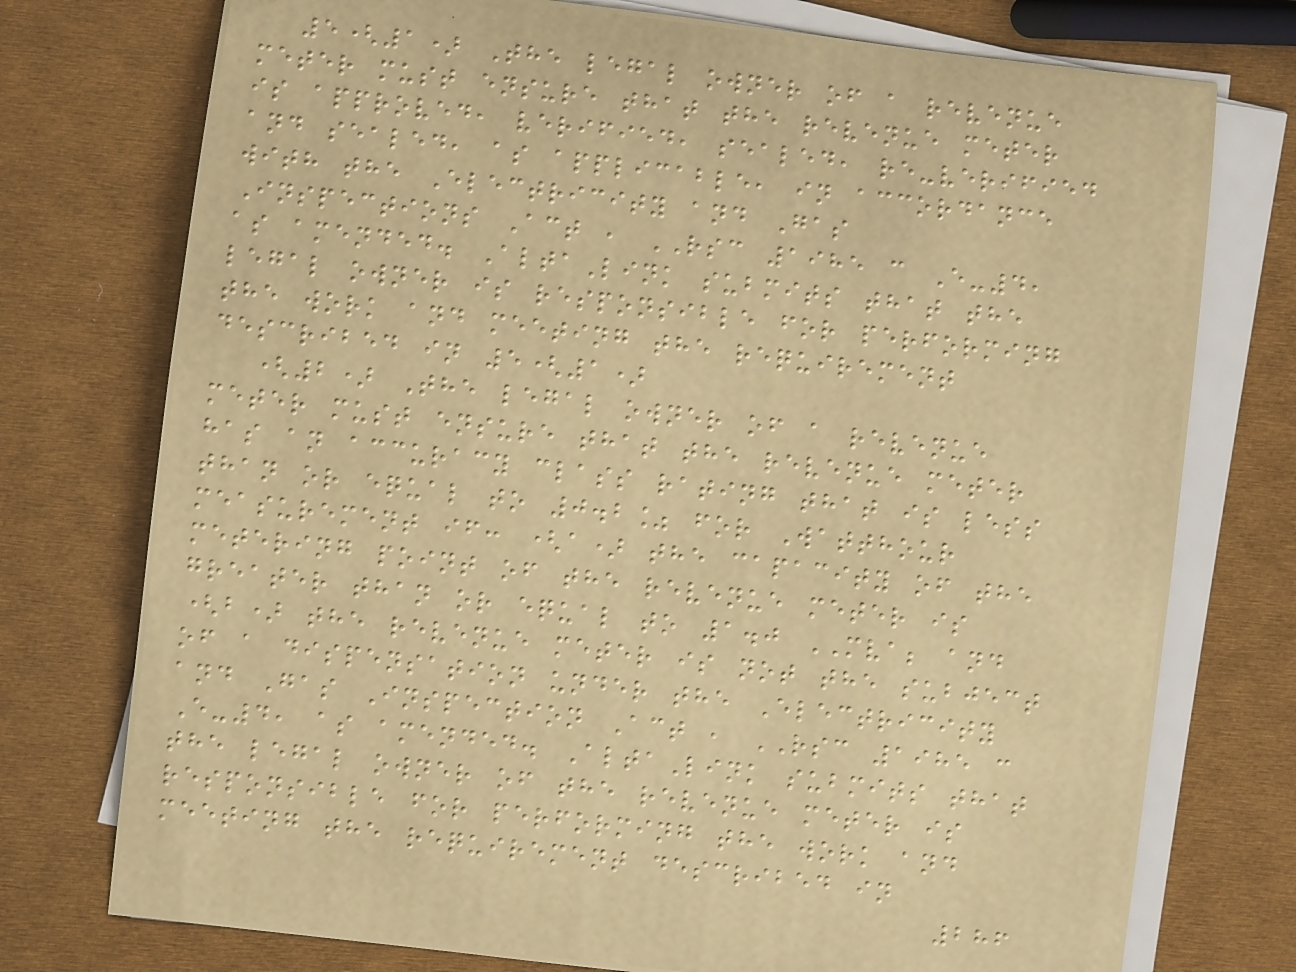5(1) The legal owner of a revenue
meter must ensure that the revenue meter
is approved, verified, sealed, re-verified
and sealed, as applicable, in accordance
with the Electricity and Gas
Inspections Act , RSC 1985 c E-4,
as amended. AltaLink submits that the
legal owner is responsible for performing
the work and meeting the requirement
described in 5(1)
(2) The legal owner of a revenue
meter must ensure that the revenue meter
has an accuracy class rating that is less
than or equal to 0.2% for Watthour
measurement if: (a) the capacity of the
metering point of the revenue meter is
greater than or equal to 1.0 MVA; and
(b) the revenue meter is not the subject
of a dispensation under the Electricity
and Gas Inspection Act , RSC 1985 c
E-4, as amended. AltaLink submits that
the legal owner of the revenue meter is
responsible for performing the work and
meeting the requirement described in
286
